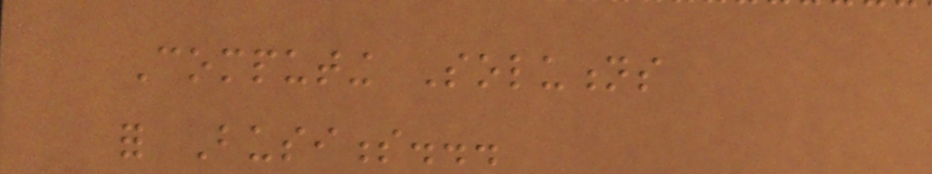Computing Solutions
for Business...
